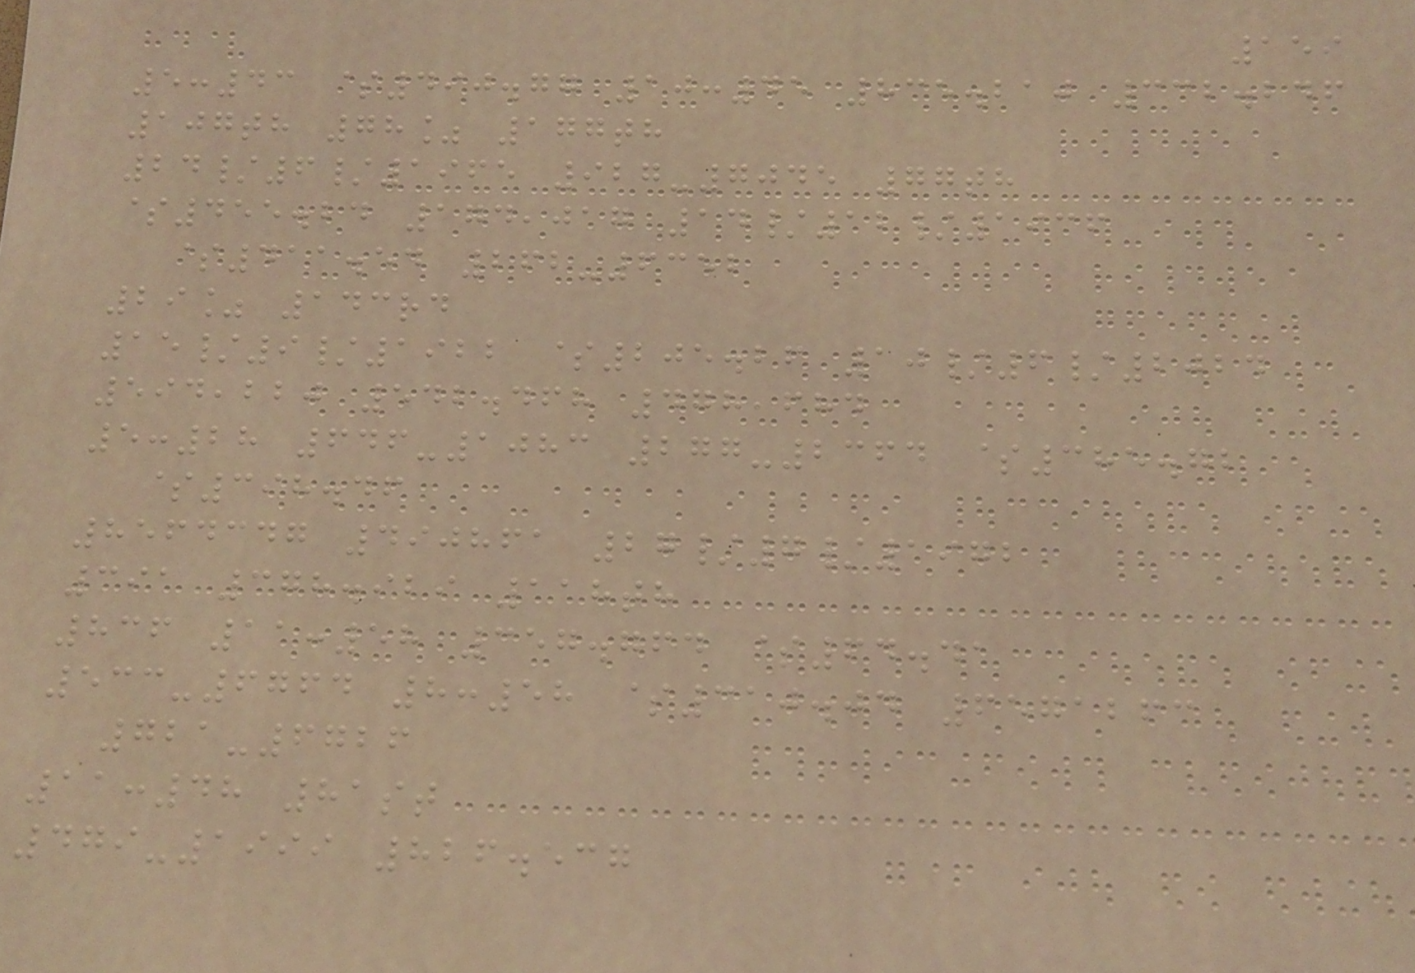159
5:43 $490.77 10:45 835.210 332.246
107th 78% 177th
24/6/1965 927-7045 77th
$455.24 174,017 14/12/1936
$411.54 262-6352
29% 143rd
15/9/1922 $205.26 10/6/2024
594,220 542.468 478,684
5:28 646-1083 277-2364 $385.72
$398.46
8564347 490861 27/7/1972
391 378.929 118th
836 11:58 357.764 $64.41
533-6764 8:58 $310.04 6571263
721-6726
11:48 81st
479-1999 826.537
